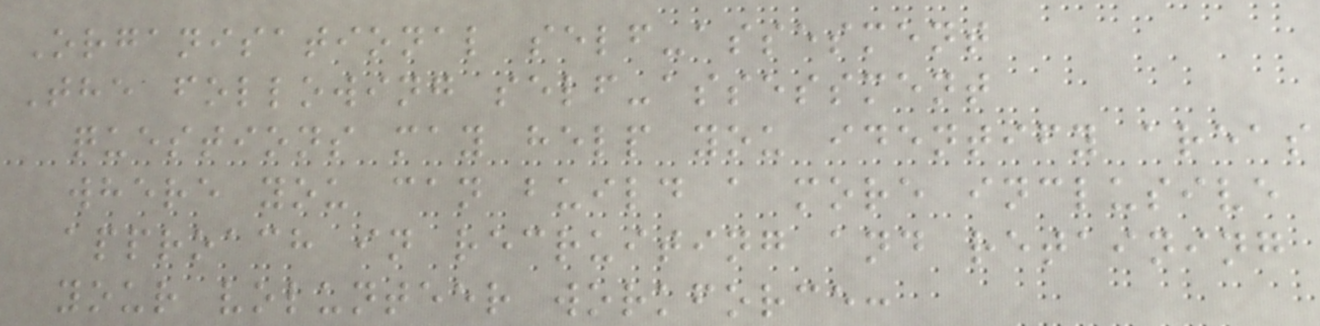Organisational self-assesment
The following self-assessment
questions may help you identify areas
where you can build a more inclusive
approach in recruiting and retaining
your volunteer workforce:
